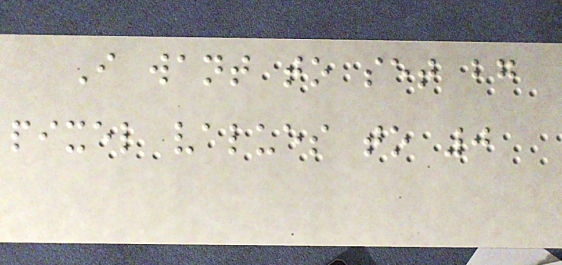I want to set bg
pixel values to 0
